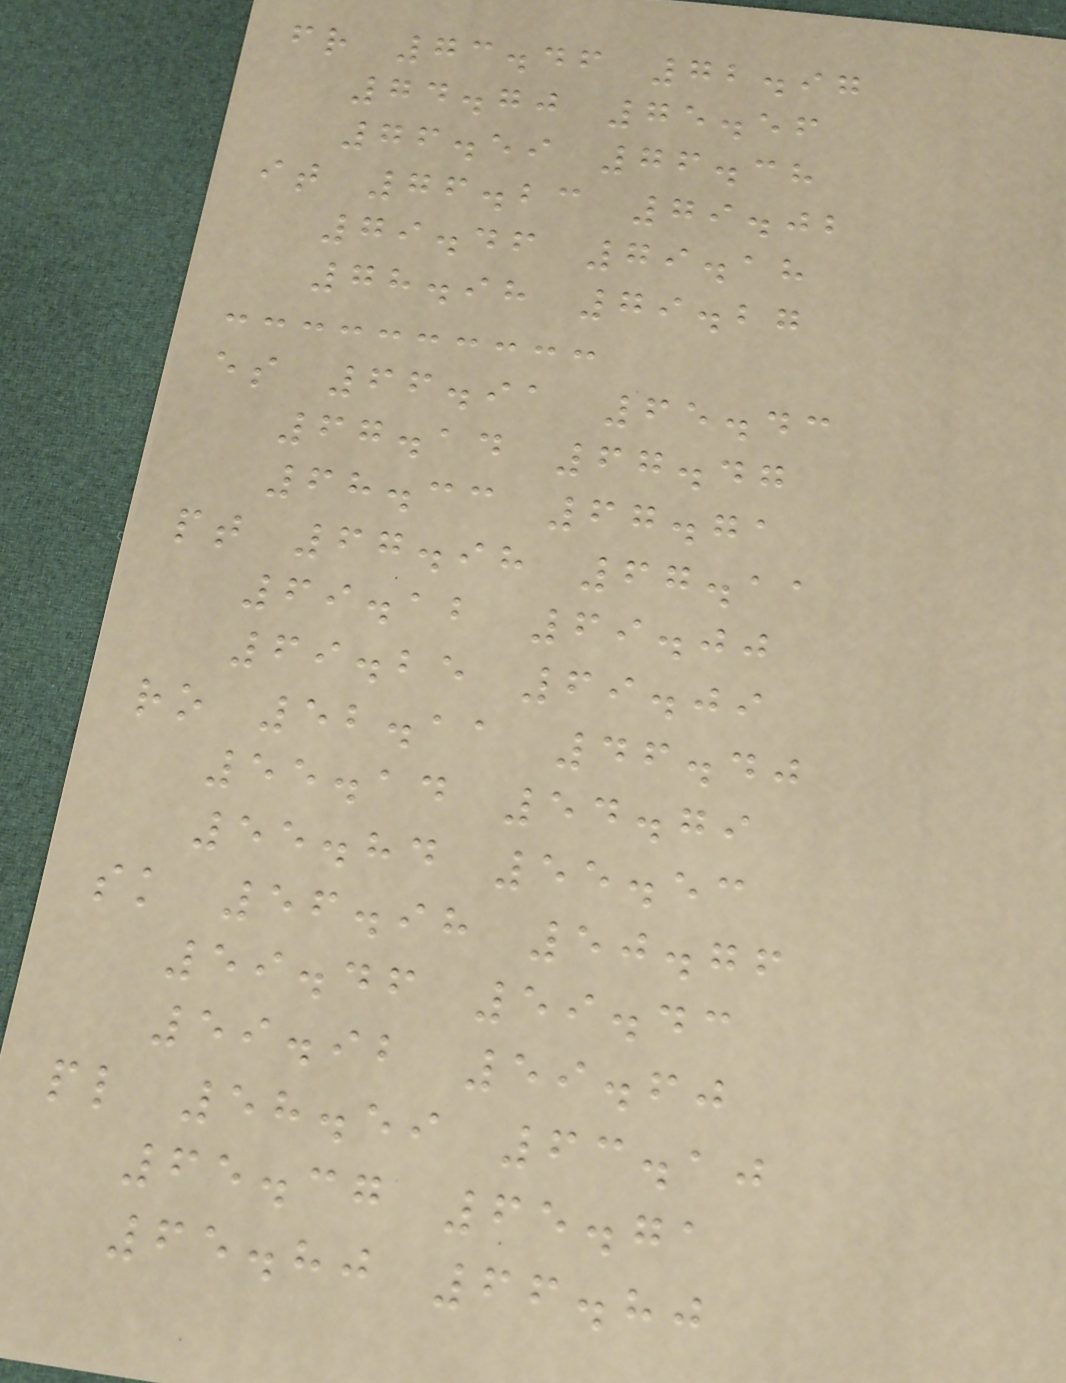fr 73.46 72.97
74.70 75.56
76.59 76.38
it 76.23 79.02
79.46 79.18
78.98 79.27
es 66.91 65.43
67.14 67.47
68.33 67.71
pt 67.98 67.11
69.12 69.00
69.25 69.09
ro 52.11 46.40
55.14 54.79
55.84 55.53
sk 56.98 50.76
59.46 59.43
59.92 59.60
pl 58.59 63.10
65.37 65.71
65.80 66.80
